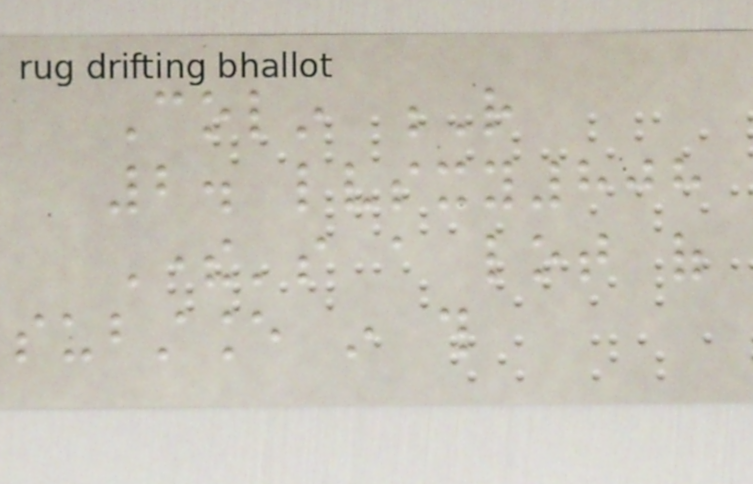Colin R
2. lvsxy808
There's a lot of
substance in this
